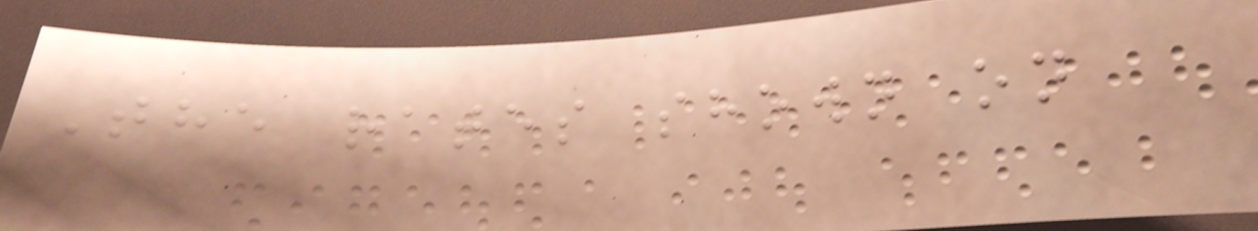The rates shown on
